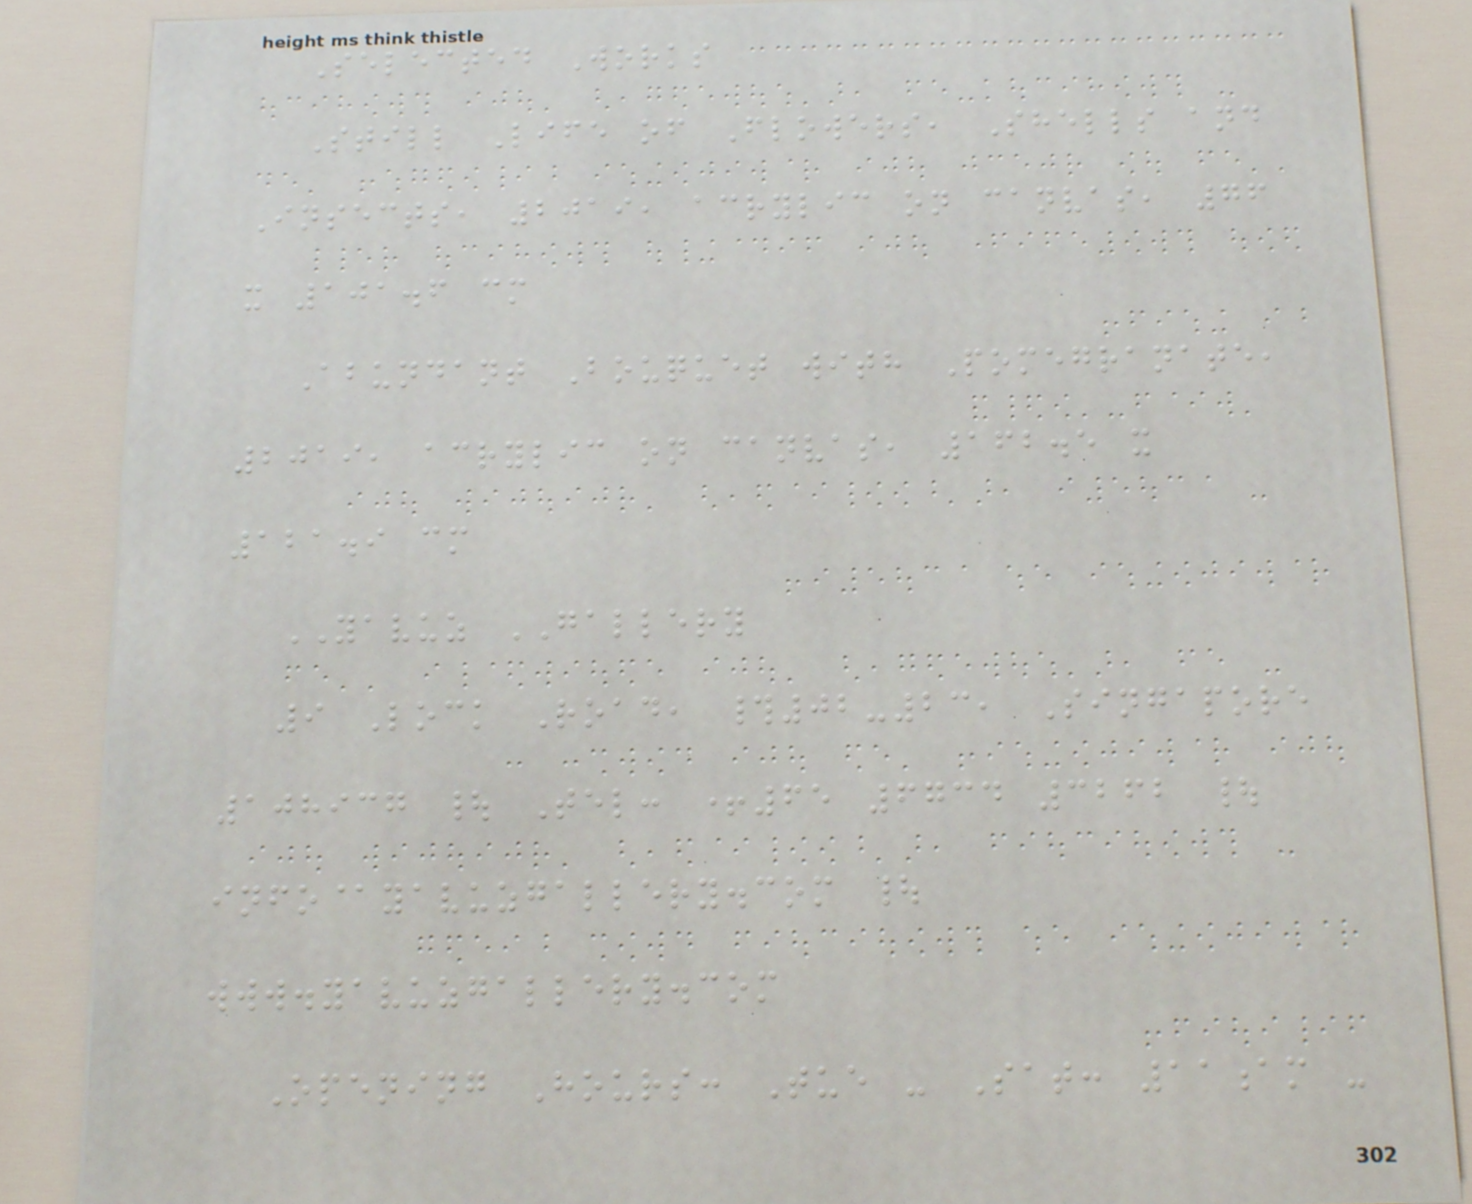Selected Works
Still Life of Flowers, Shells and
Insects, 2019, acrylic on canvas, 76
x 101.6 cm
Abundant Bouquet with Pomegranate,
2019, acrylic on canvas, 162.5 x
121.9 cm
YAVUZ GALLERY
9 Lock Road, #02-23, Singapore
108937 | Tel: +65 6734 3262 |
info@yavuzgallery.com |
www.yavuzgallery.com
Opening Hours: Tue - Sat: 11am -
